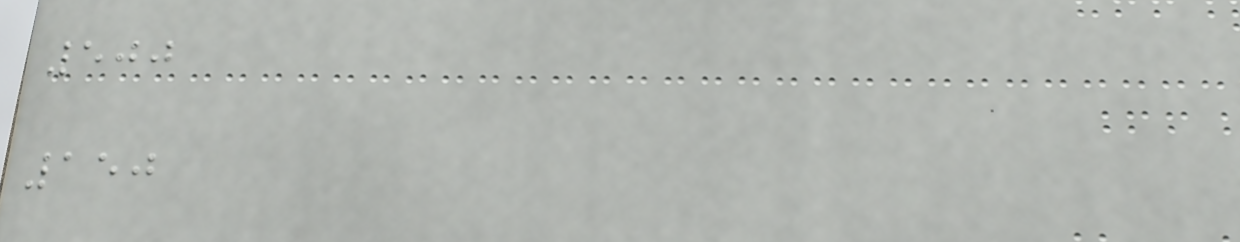500
150
